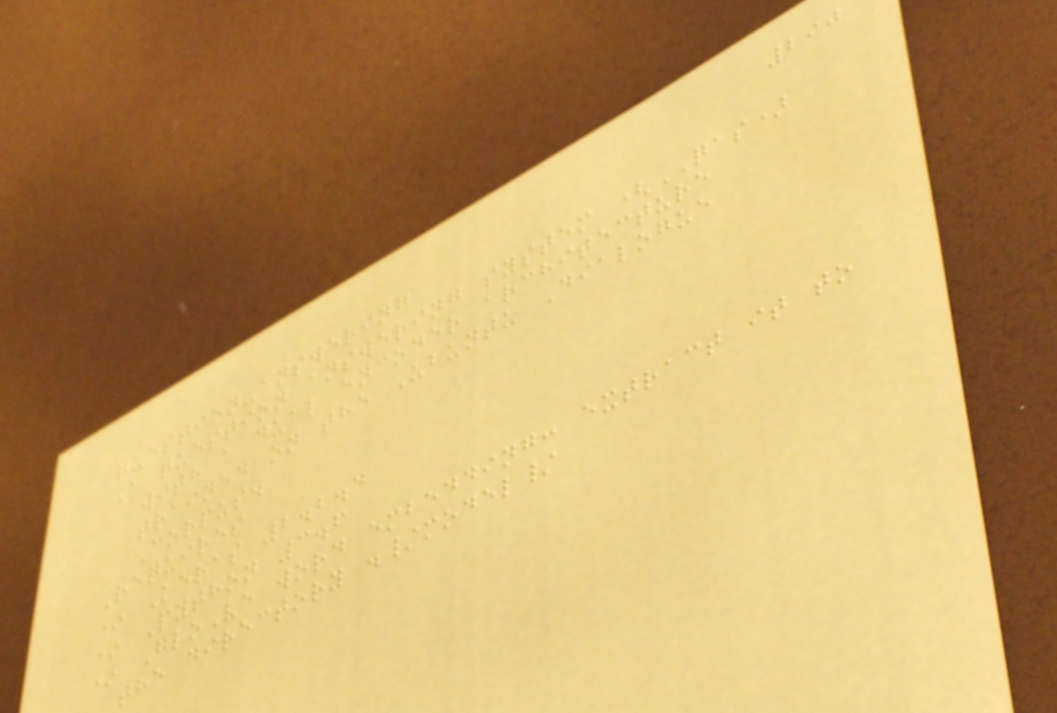290
question-answering
A question answering system (QAS)
with a dual encoder architecture
trained on the Ubuntu Dialogue
Corpus.
Requires
* Keras 2.2.4
* Python 3.6
* GloVe word embedding: extract it to
the directory ./model/
